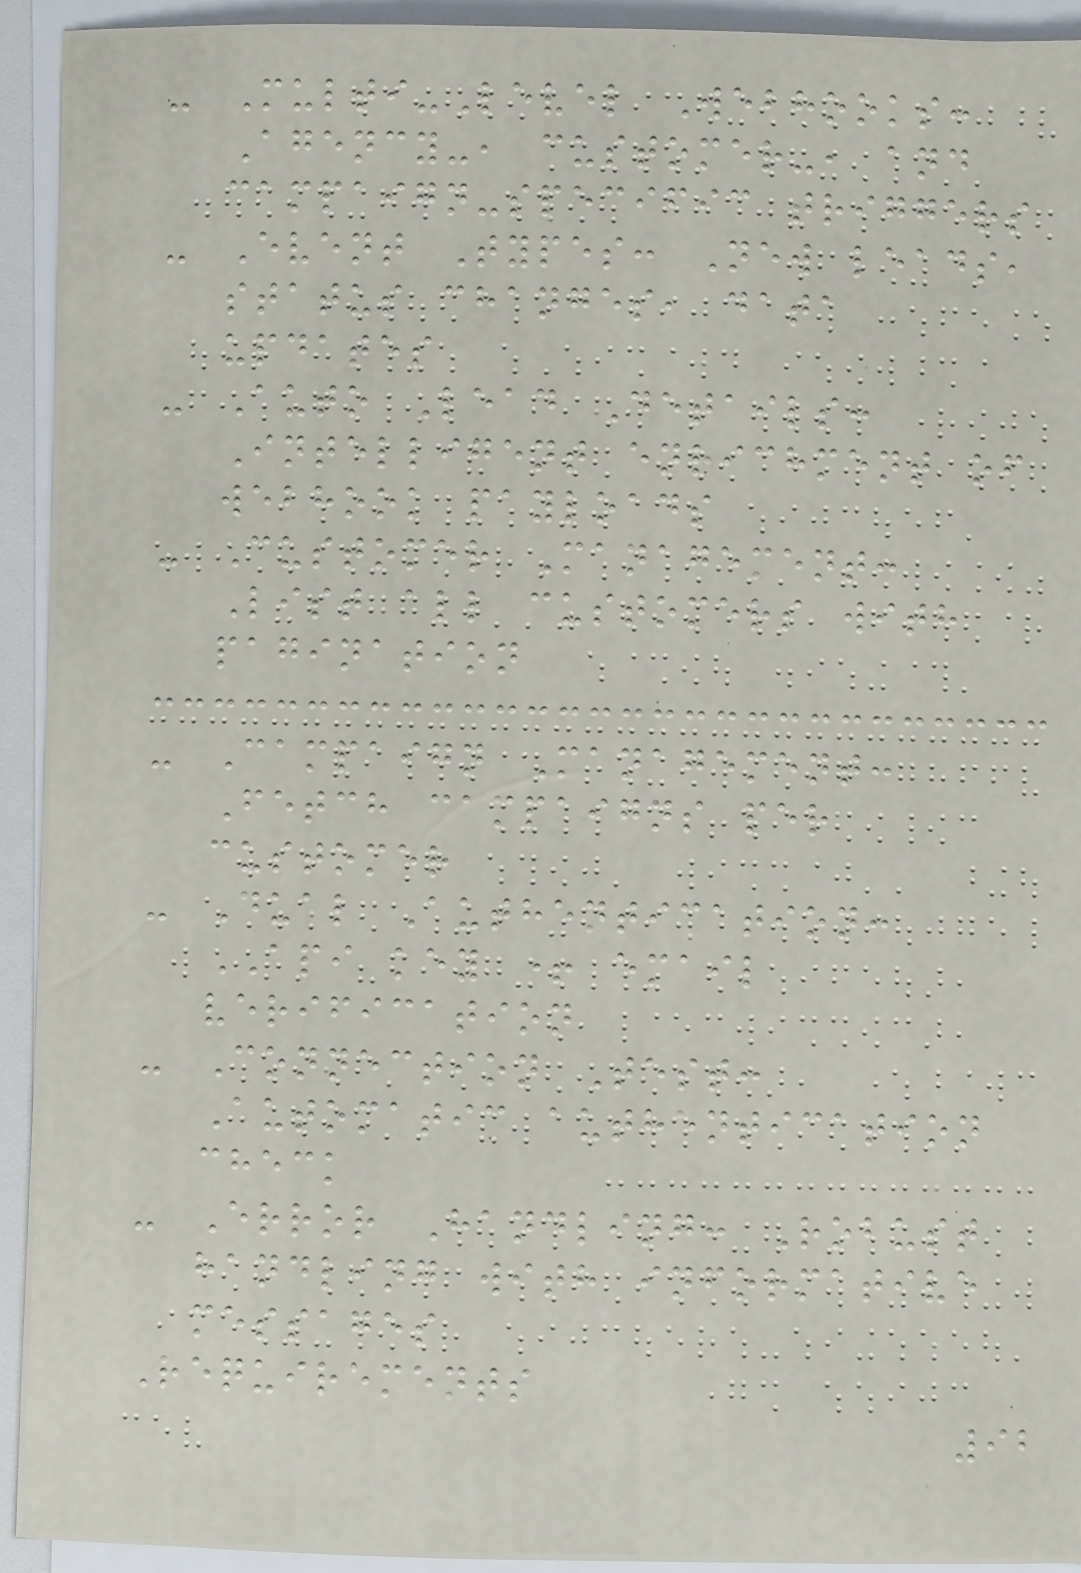- Multi-Level Webhooks:
Agency-, customer-, and
campaign-specific triggers
- Event Types: New leads,
status changes, data
updates
- Auto Lead Details:
Intelligent enrichment of
webhook payloads
- Customer Management:
List all customers with
pagination
- Campaign Management:
Fetch campaigns per
customer
- Dual Authentication:
API key + email
verification
- Connection Test:
Automatic authentication
check
- Error Handling: Robust
handling with informative
messages
Requirements
92
